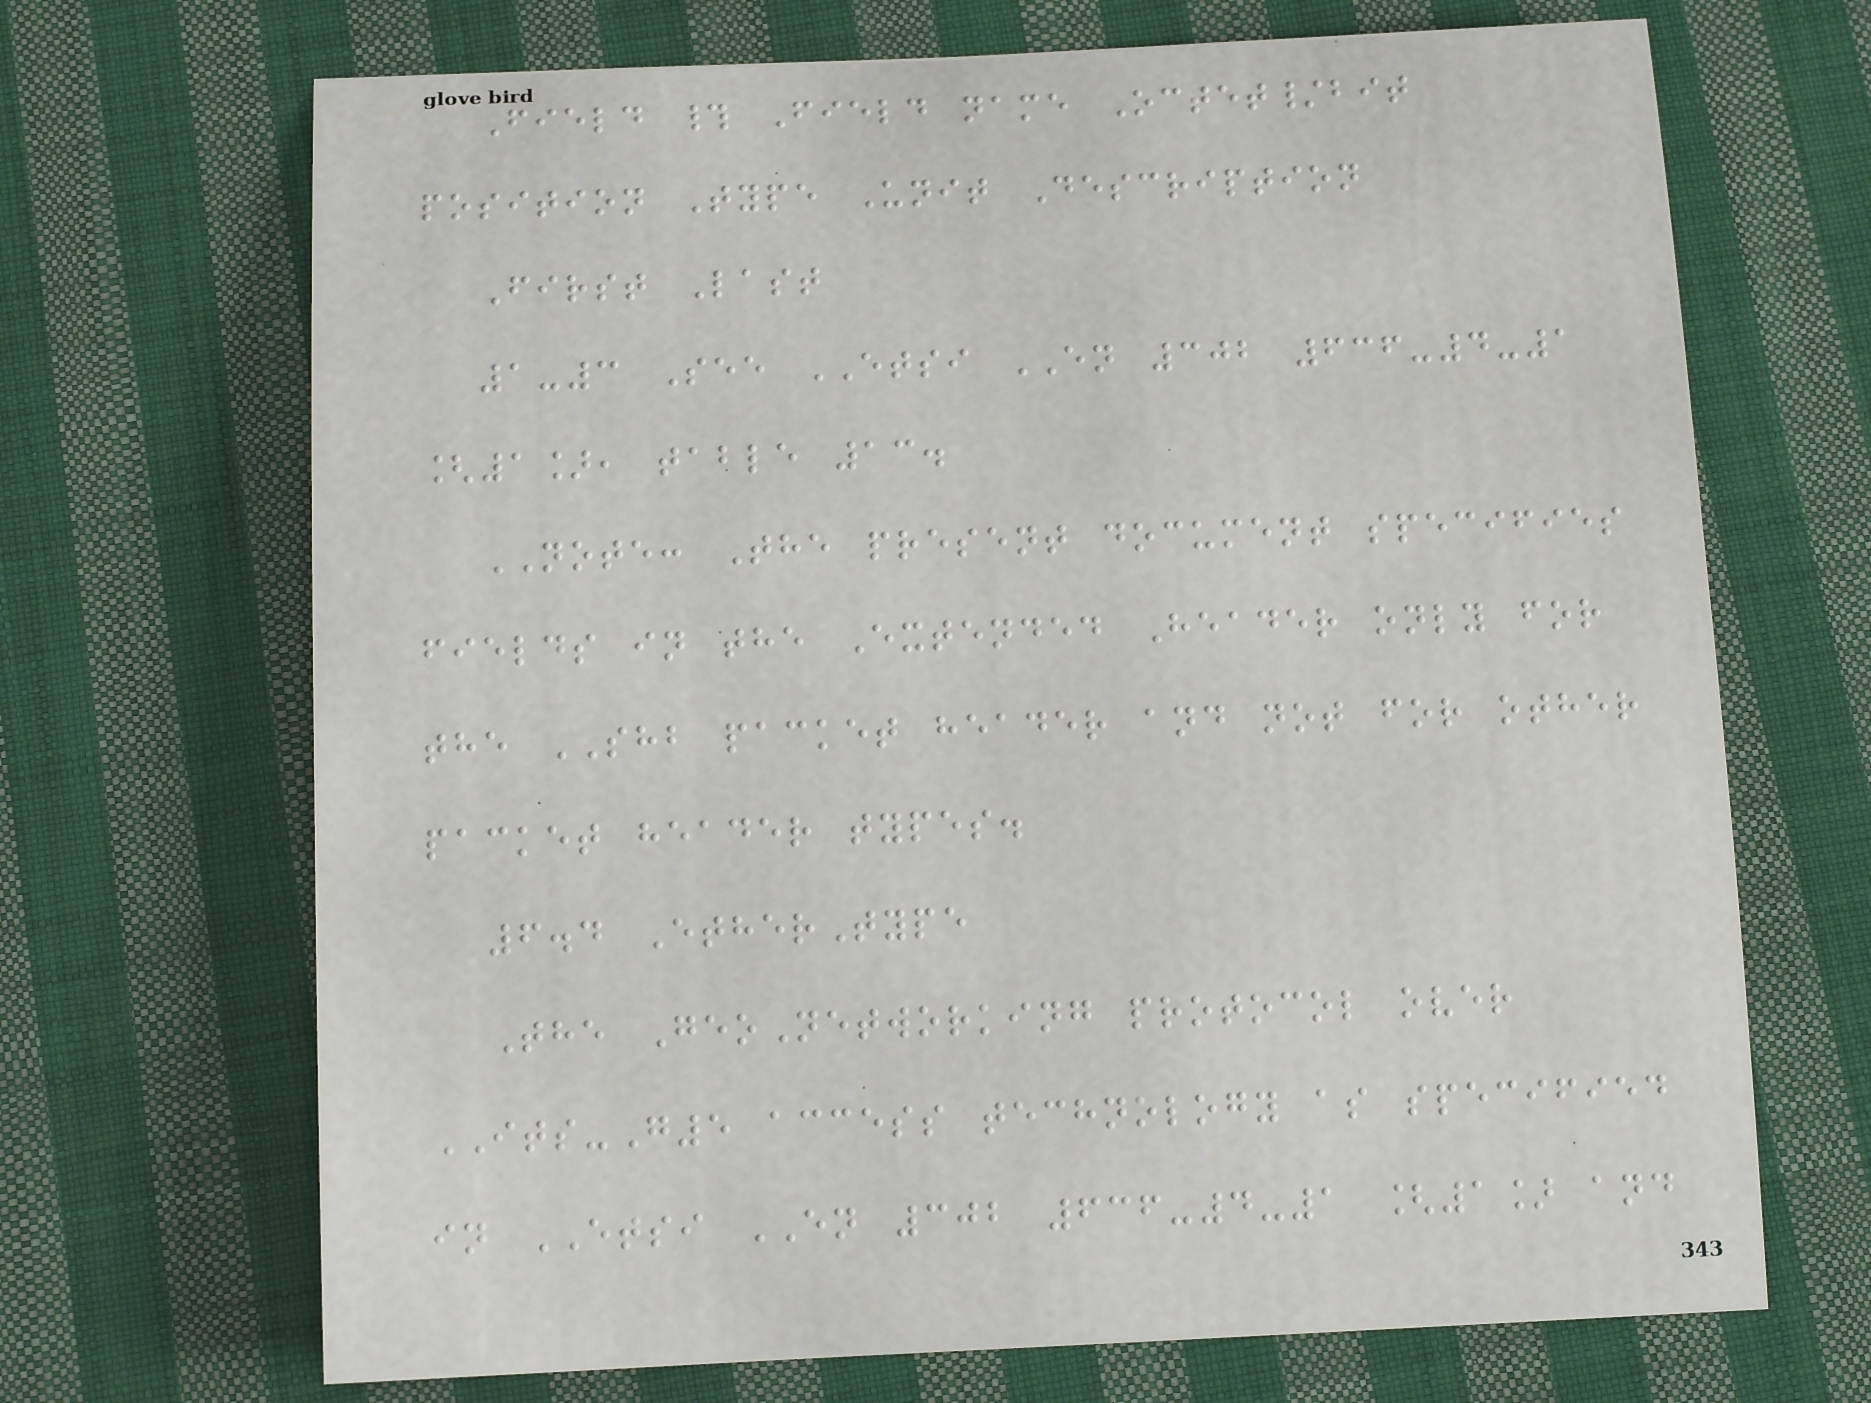Field # Field name Octet/bit
position Type Unit Description
First Last
1-3 See ETSI EN 302 636-4-1
[1], table 13.
NOTE: The present document specifies
fields in the Extended Header only for
the SHB packet header and not for other
packet header types.
6.4 EtherType
The GeoNetworking protocol over
ITS-G5 access technology as specified
in ETSI EN 302 636-4-1 [1] and
